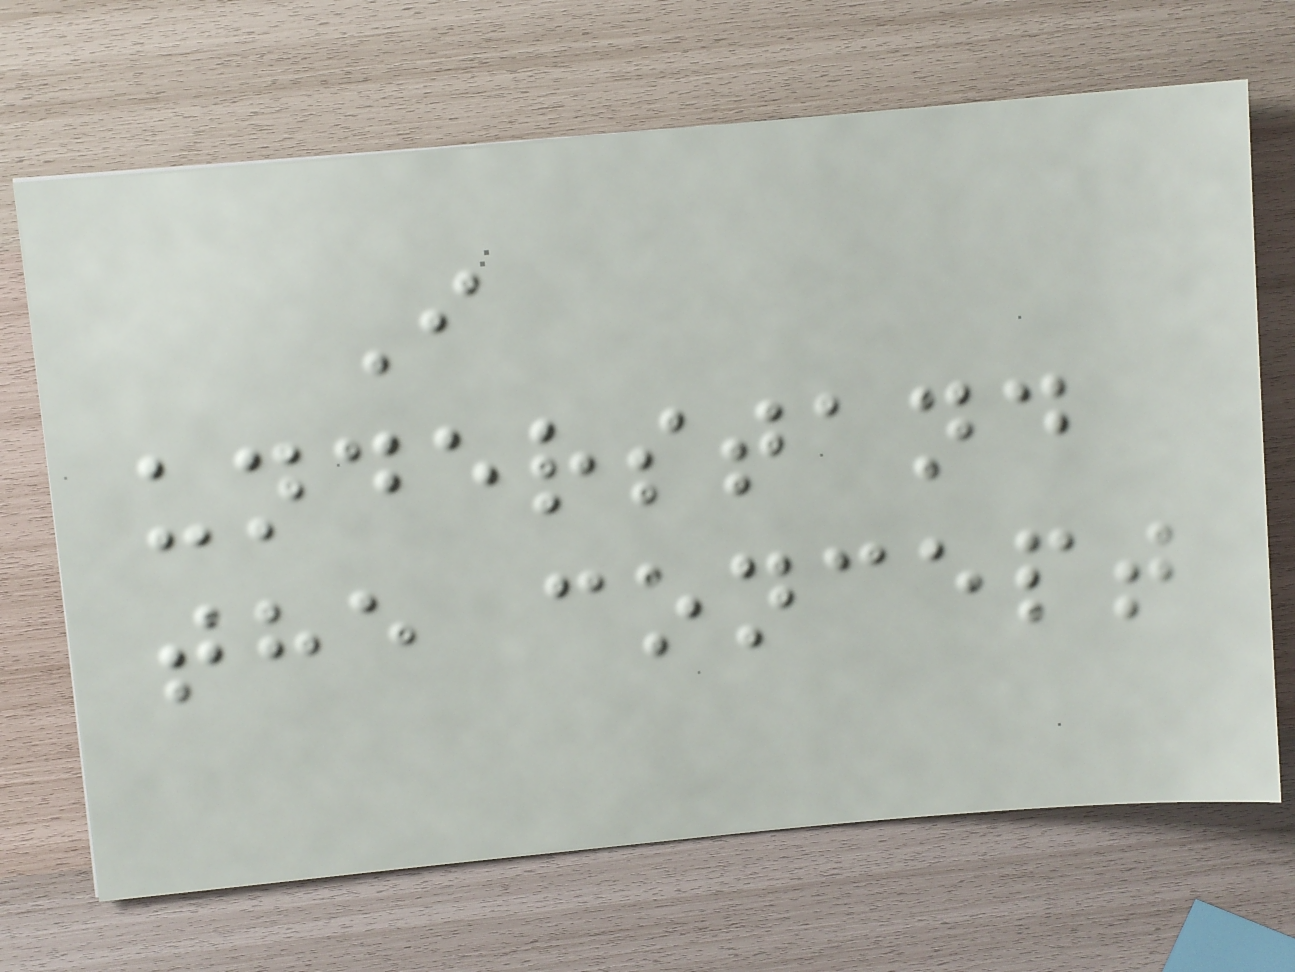I
understand
the concept
